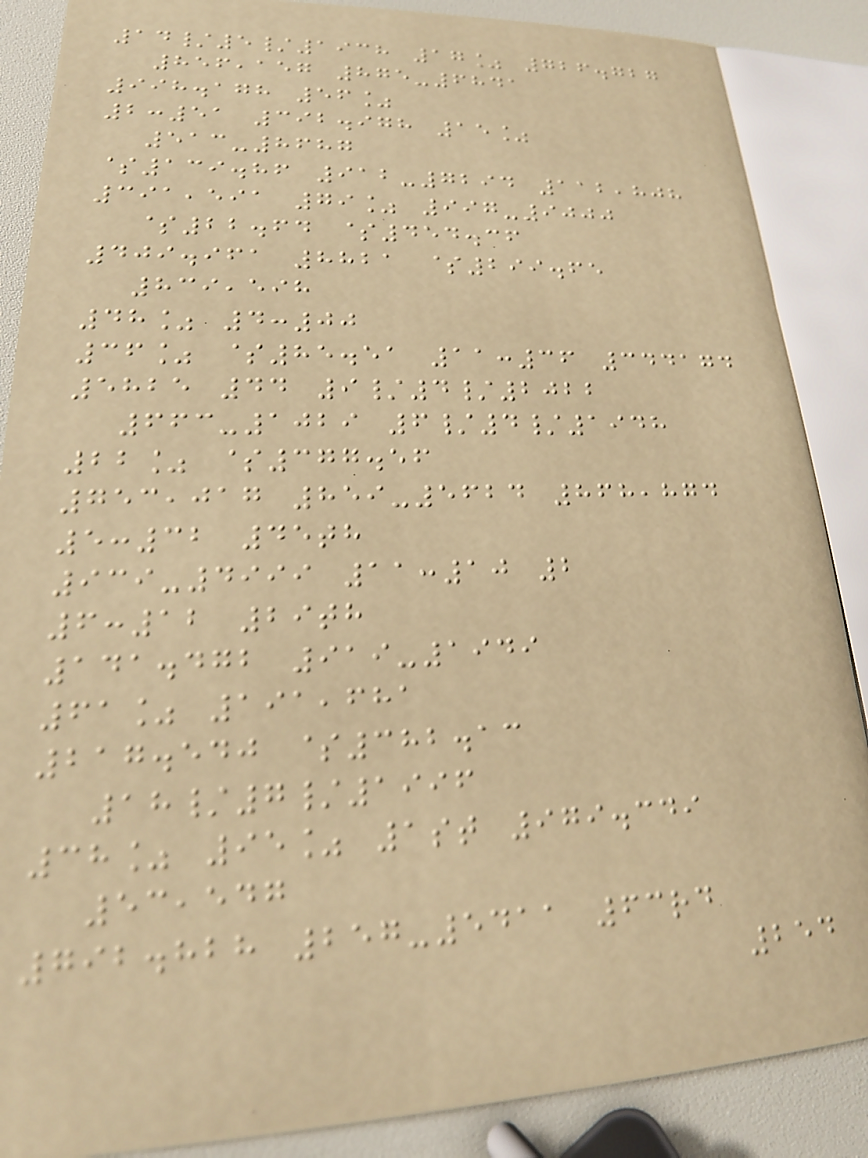14/5/1938 17% 726.727
856,157 875-6841
998.178 56%
2:51 392.978 15%
513-8687
$139.86 912-7294 112,808
391,591 79% 997-9000
$22.64 $454.36
409.961 8821 $299.65
839,598
48% 4:00
36% $85.51 11:36 344174
5825 44 9/4/2022
663-1029 6/4/1948
22% $377.56
753,017 859-5624 868,874
5:32 45th
939-4999 11:10 2
6:12 29th
141.472 919-1949
61% 191,681
217.540 $382.13
18/7/1996
38% 95% 1st 979.349
53,547
792.828 257-5411 63rd
254
